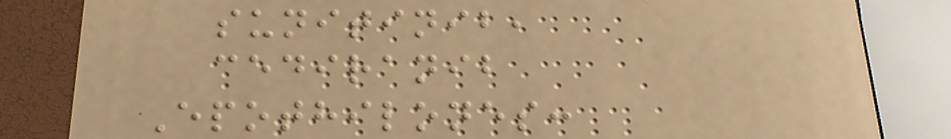sunitinib,
cediranib
Epothilones:
